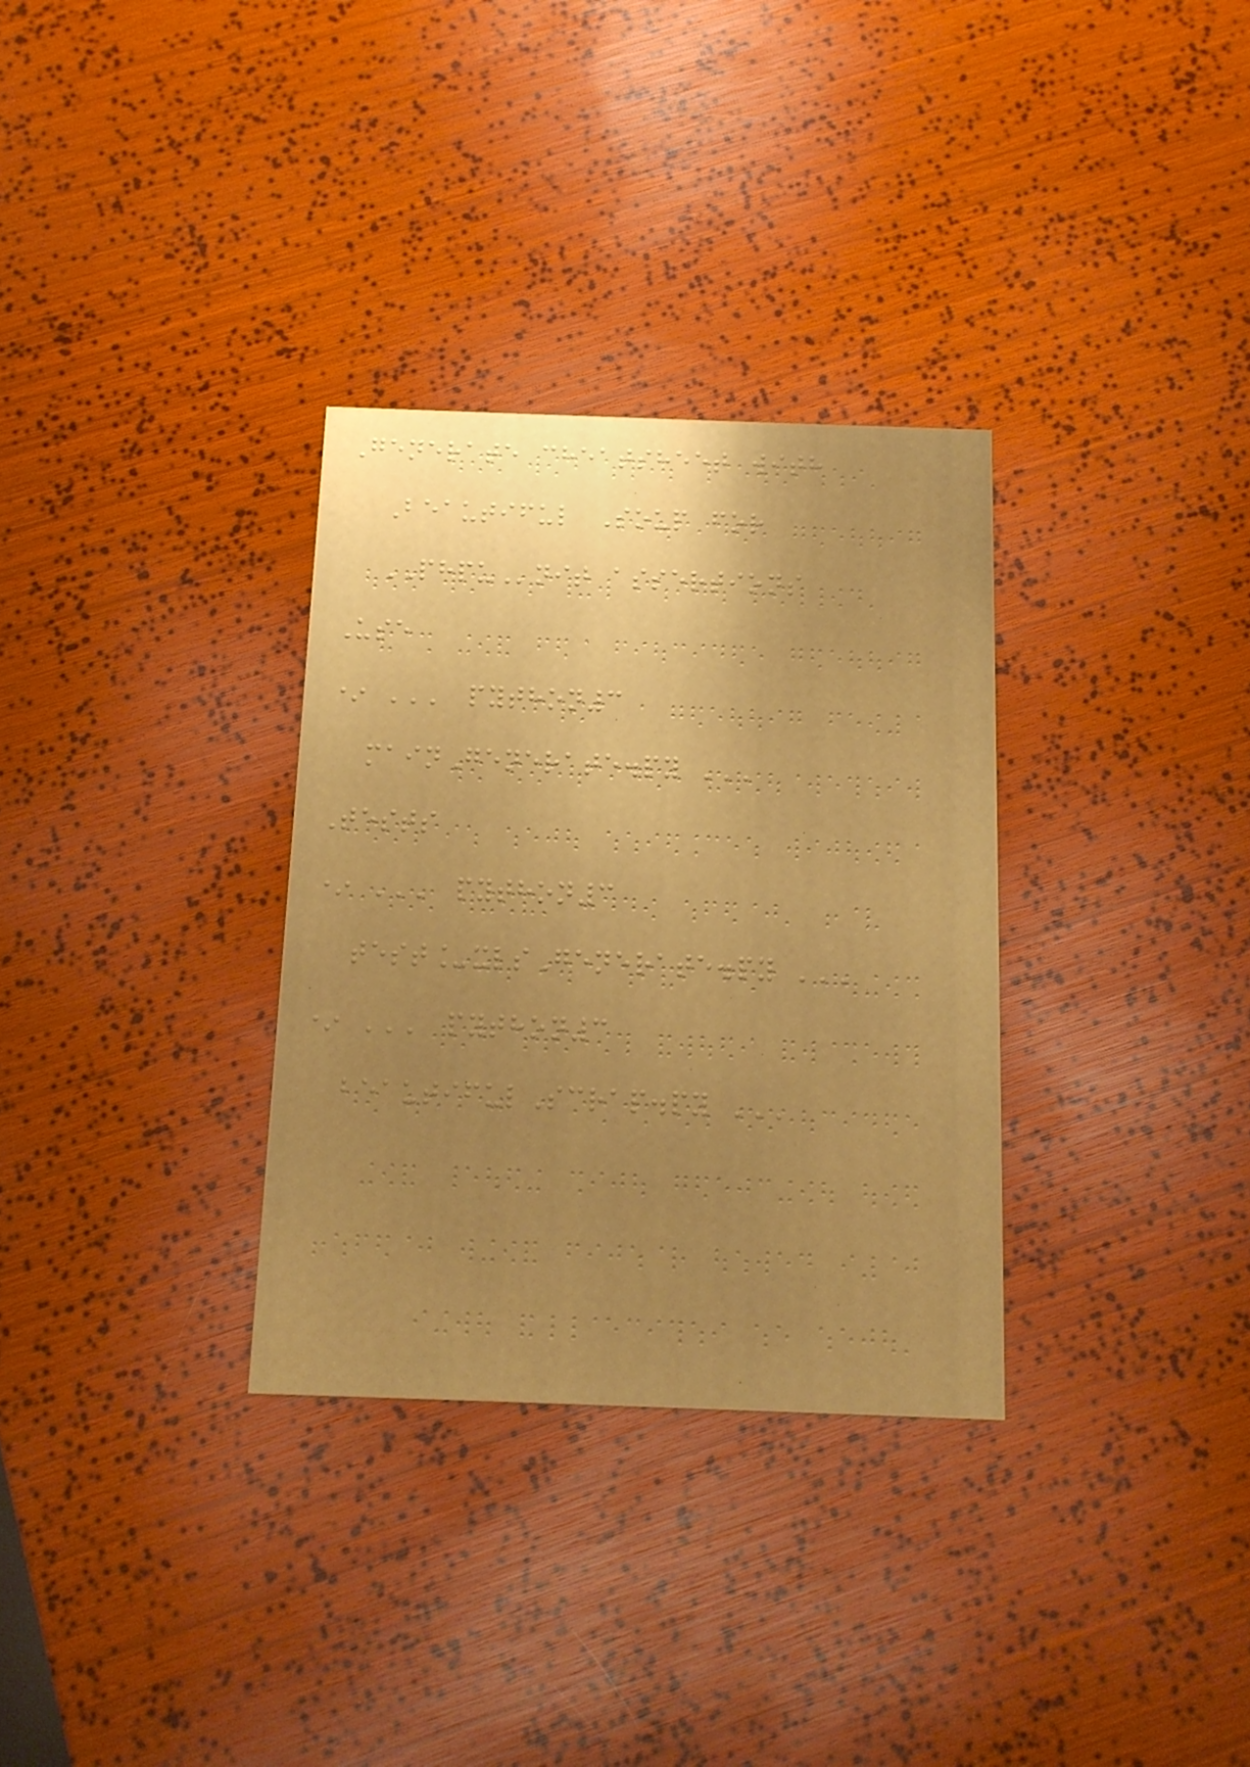Generate cheatsheet with
Beautiful Soup for
PHPUnit assertions
Use
* ''' python3
mainGenerate.py '''
Tests
* ''' python3
test_xlsGenerate.py '''
* ''' python3
beautifulScrap.py '''
